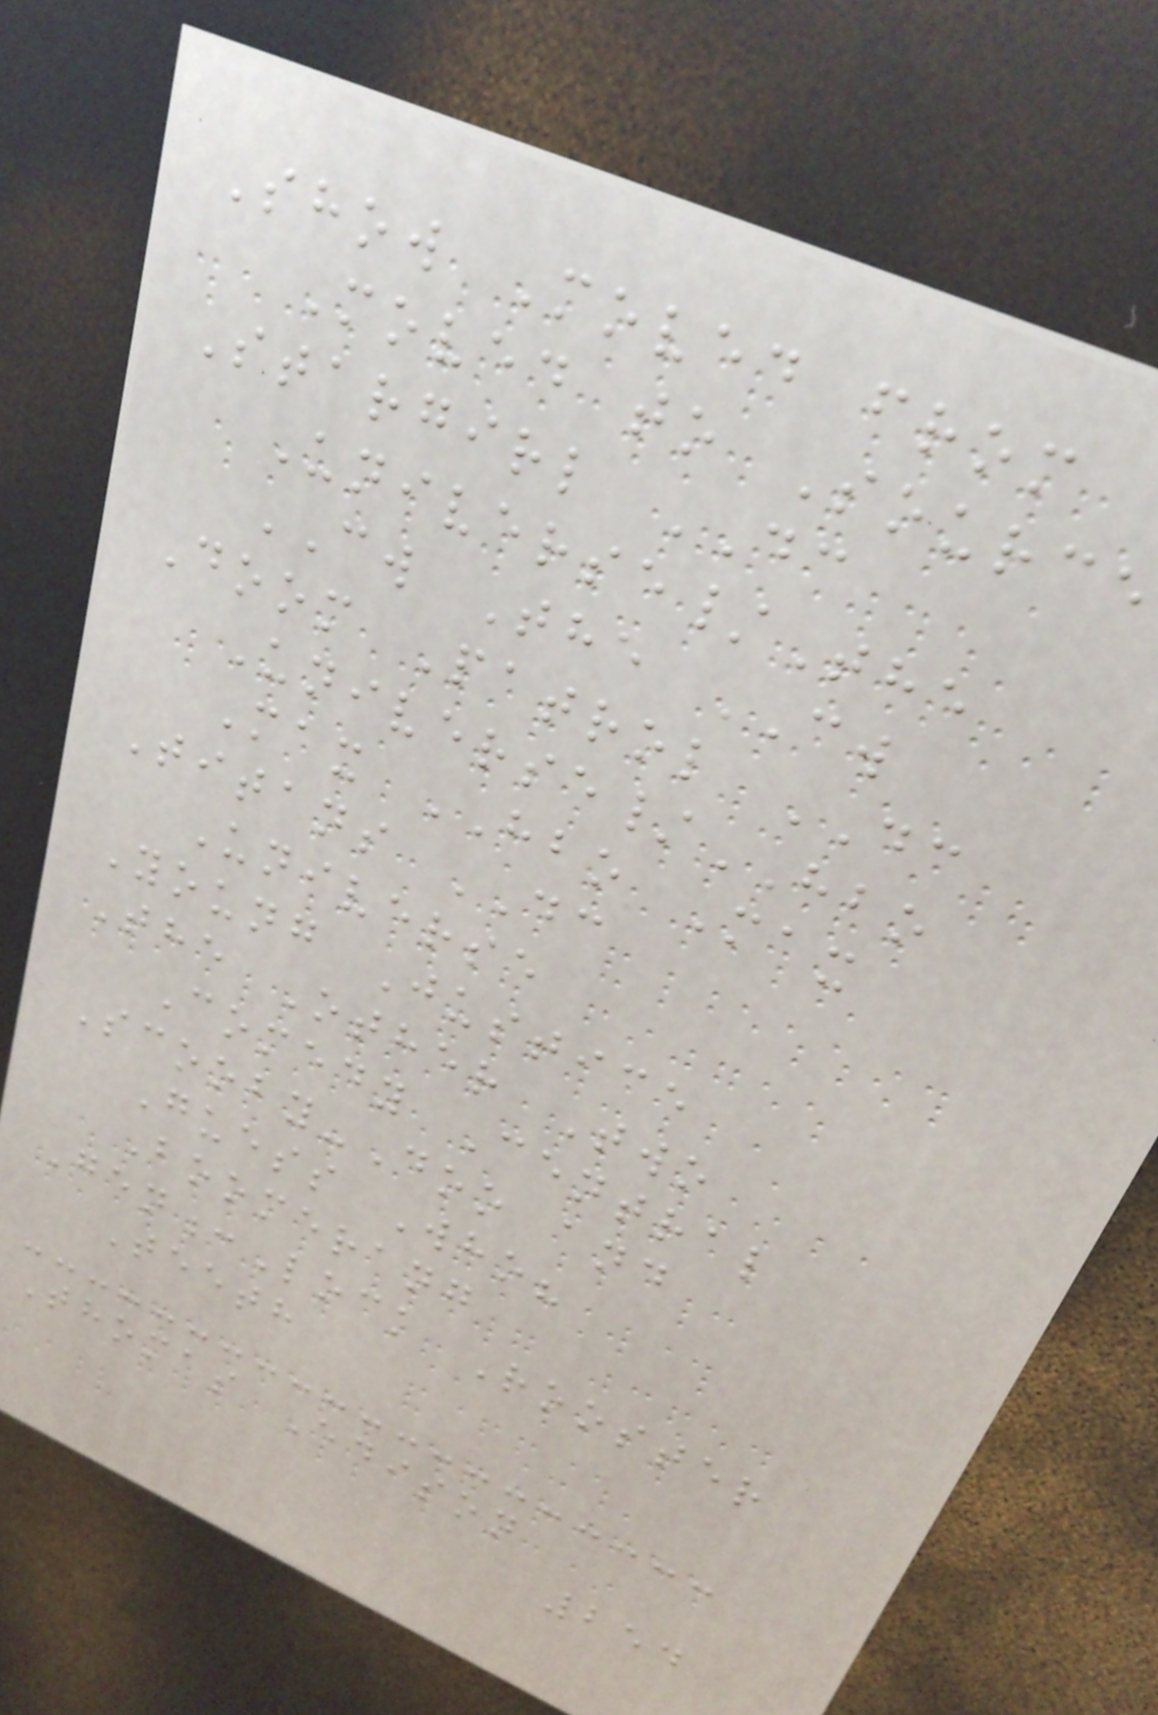Show Moved from
Moved to Source
Stargirl DC
Universe/The
CW The CW
Doom Patrol DC
Universe/HBO
Max HBO Max
Titans DC
Universe
Young Justice
The Other Two
Comedy Central
Scooby-Doo and
Guess Who?
Boomerang
Gen:Lock Rooster
Teeth
Thomas Edison
254
